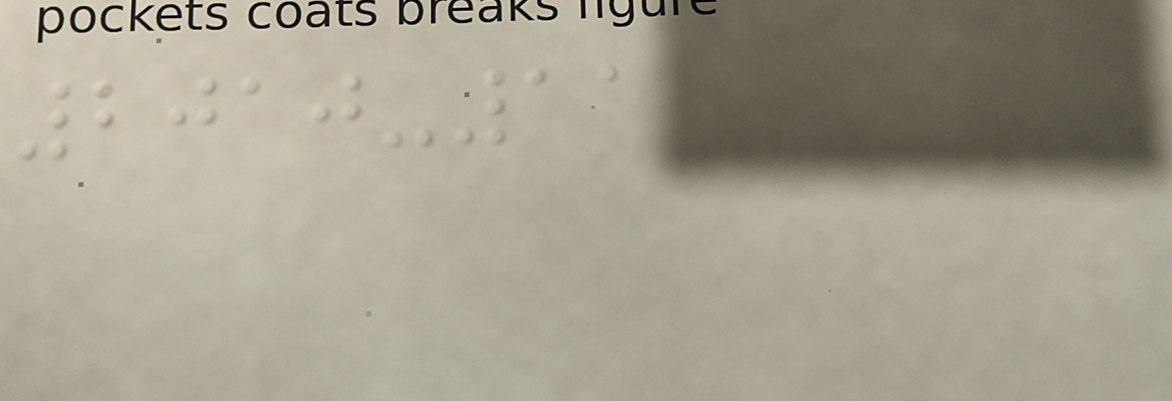2010-11
